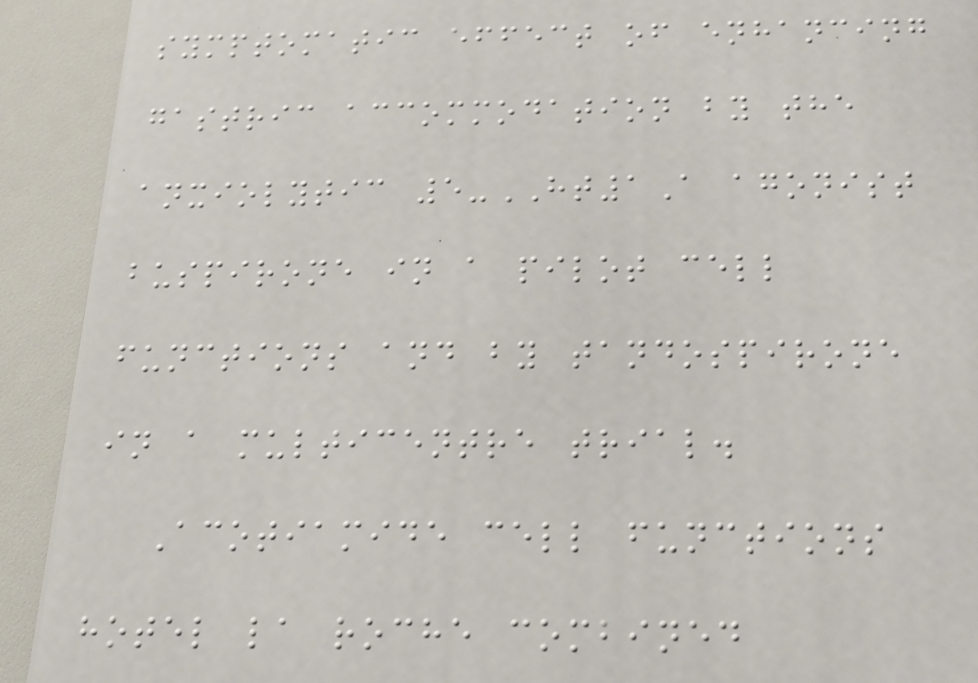symptomatic effect of enhancing
gastric accommodation by the
anxiolytic 5-HT1A agonist
buspirone in a pilot cell
functions and by tandospirone
in a multicentre trial.
Acotiamide cell functions
hotel la roche combined
